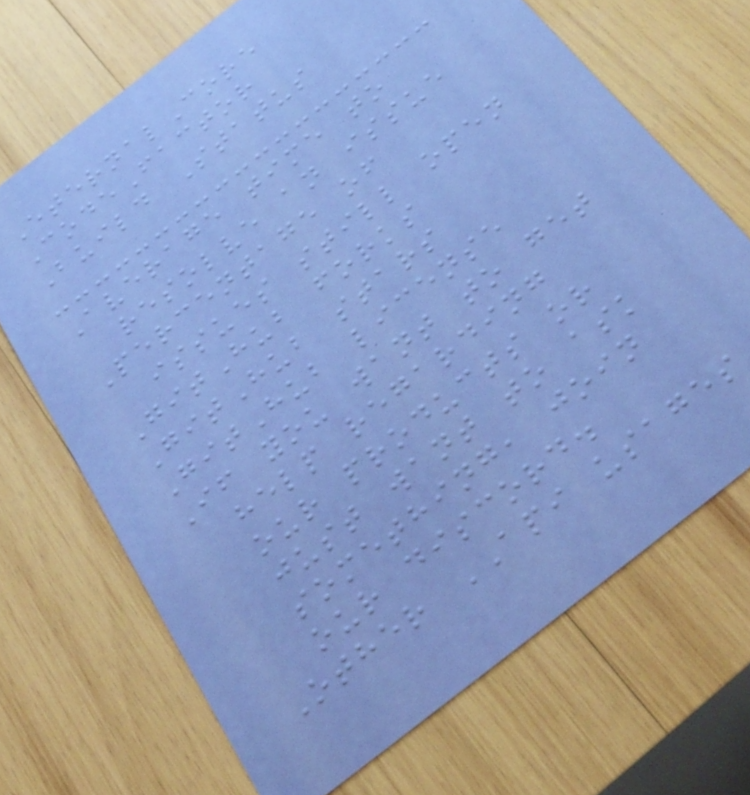EternalCore
CodeFactor
Build Status
Average time to
resolve an issue
Percentage of
issues still open
GitHub forks
GitHub stars
GitHub license
If you want to get
help regarding
our products or
just want to ask
something, join
our discord.
Other API usages
